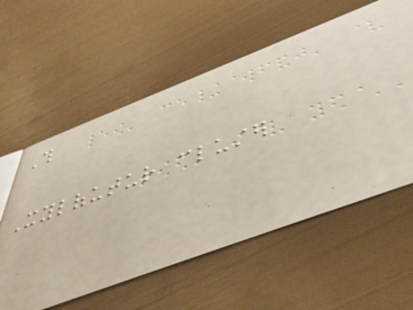This
Xylofutur cluster
